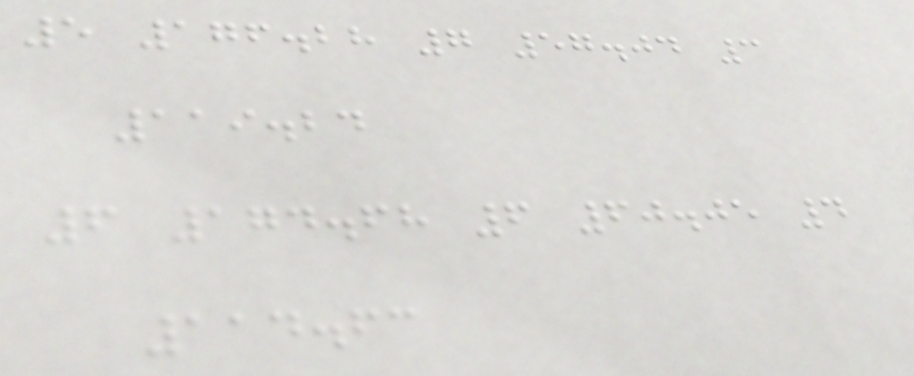5 176.28 7 57.04 3
119.24
6 174.68 6 60.05 4
114.63
